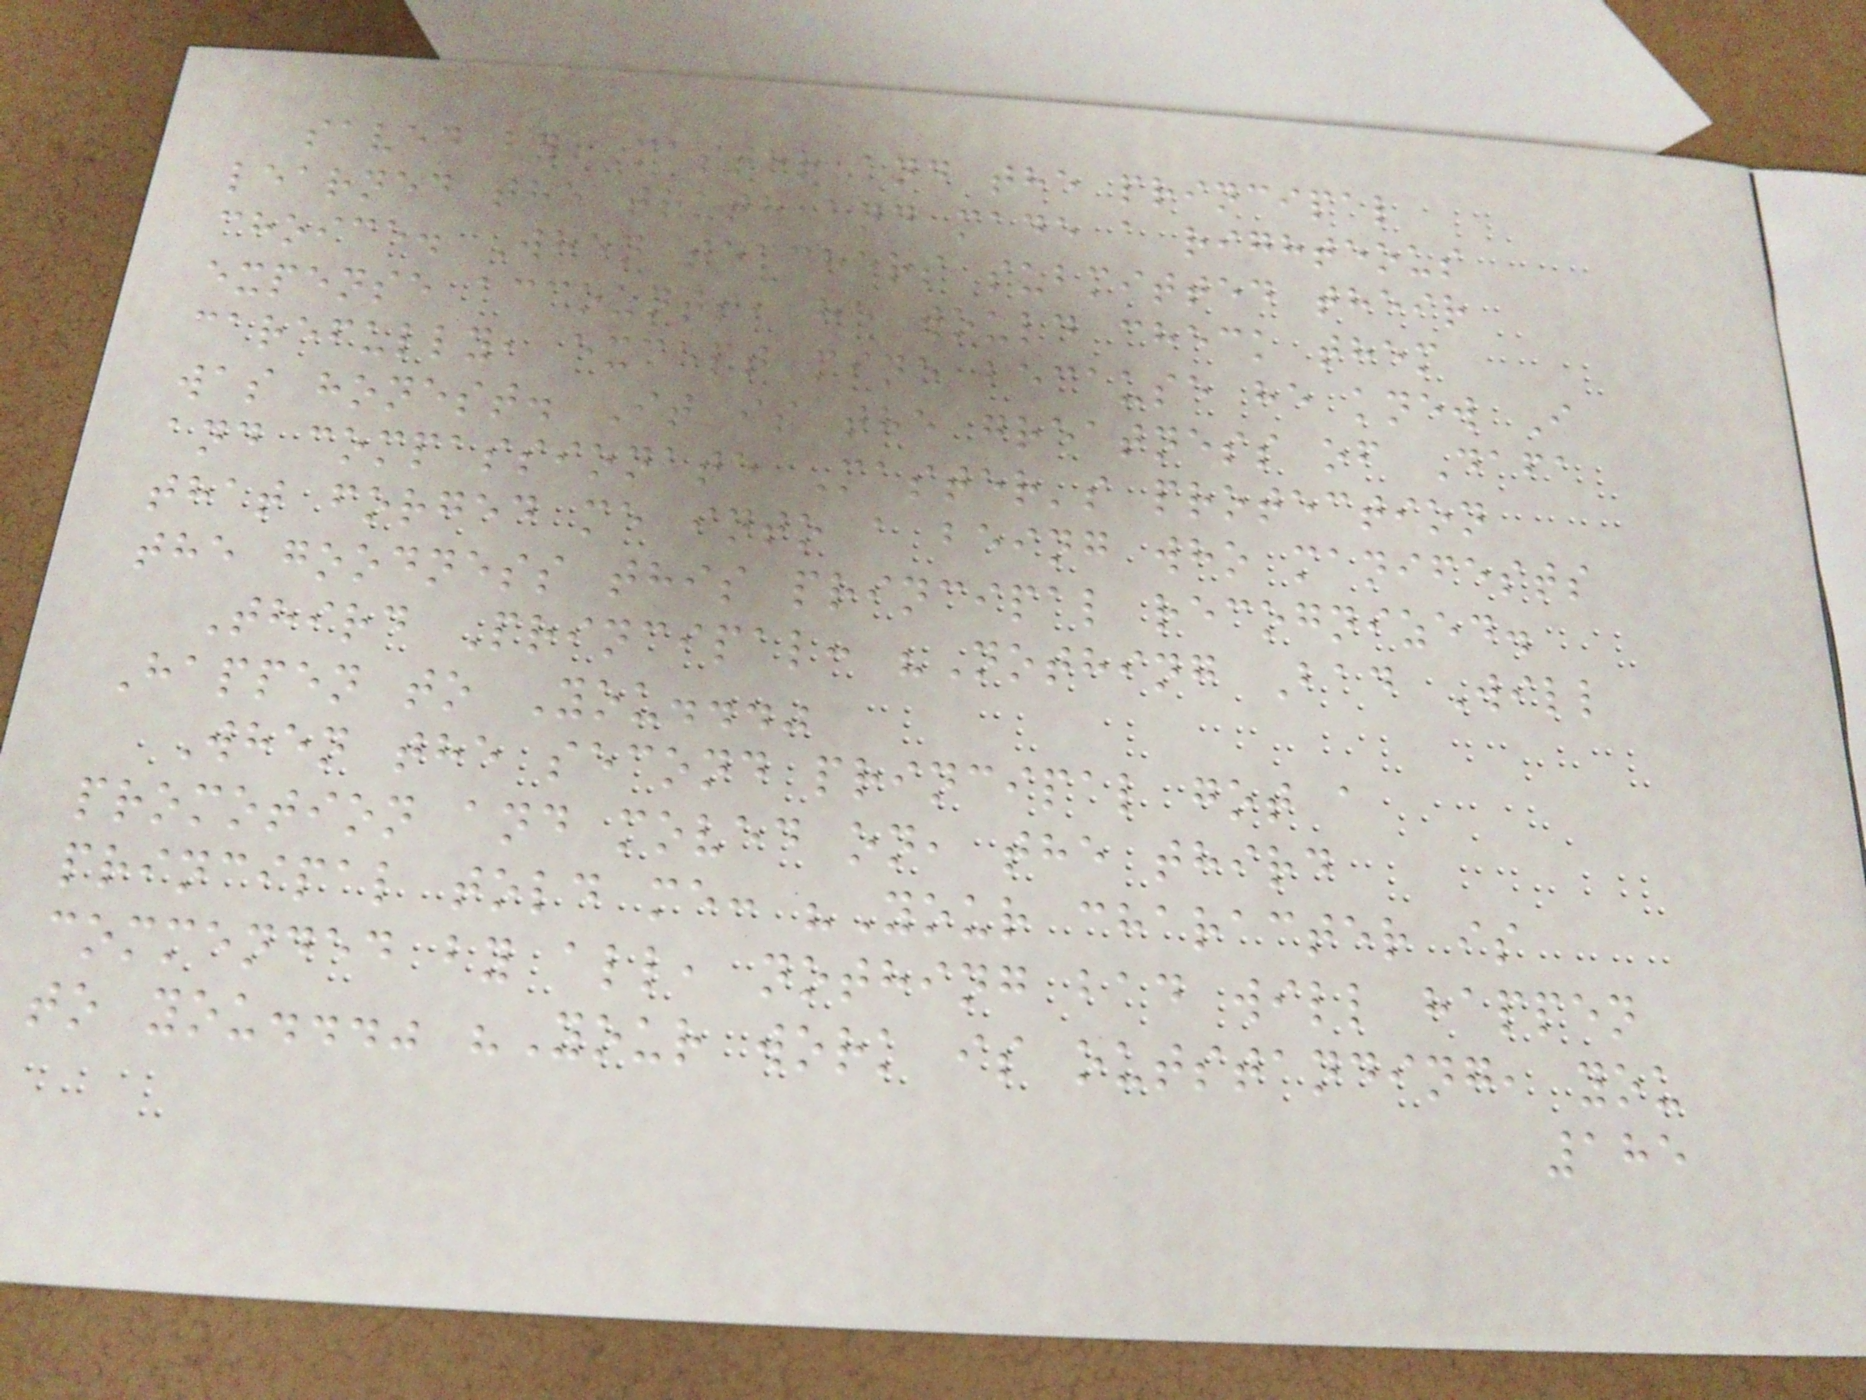saved by Master and the principal
learned the truth and made a righteous
choice. When teachers submitted their
expense accounts, he would check them
carefully, except mine because he knew I
was honest. It is the greatness of Dafa
and compassionate Master's protection
that forged me into a being who manifests
the goodness this principal recognized.
Third Principal: "Nothing Bad Will
Happen to You..."
When the second principal got a
promotion and moved on, the third
principal told me: "Your character is
commended by all, nothing bad will happen
to you..." "Your work is outstanding, you
185
